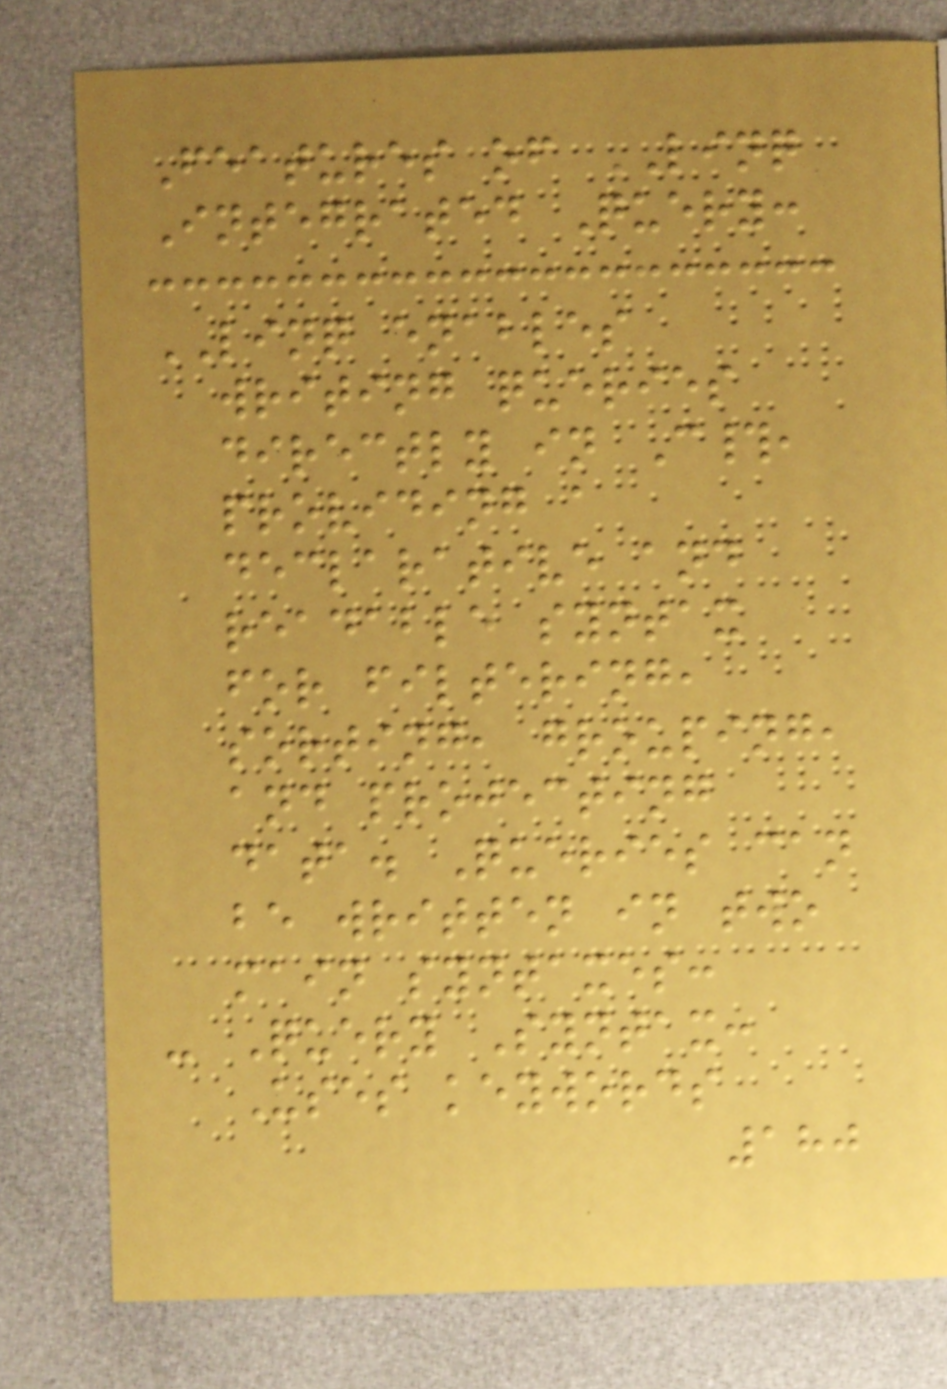Features of LINQ
Integrated Query:
LINQ enables
writing queries
directly in C#,
providing a
declarative and
readable syntax
for filtering,
sorting, grouping,
and projecting
data. Queries can
be written in two
main syntaxes:
- Query Syntax:
Uses keywords
180
